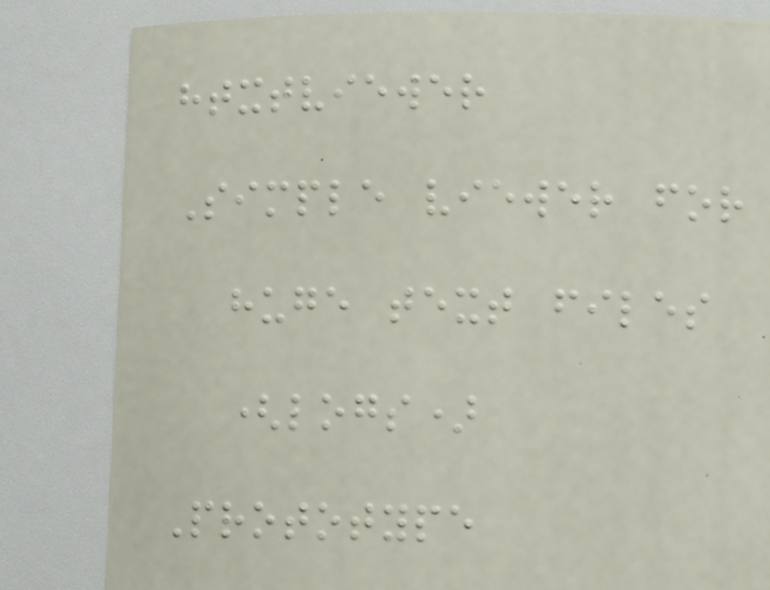htxtviewer
Simple viewer for
huge text files
(logs)
Prototype
